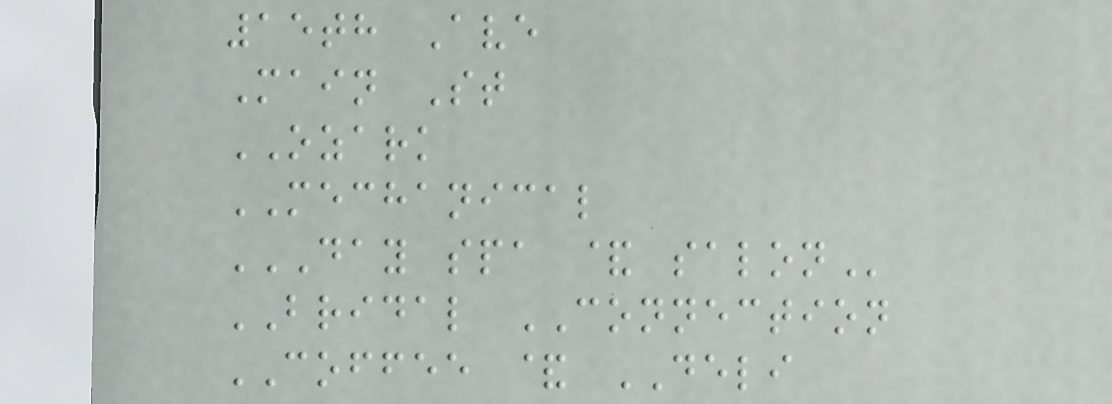15th Ave
Main St
OZARK
MECHANICAL
DAY SPA & SALON
BRIDAL CONNECTION
COFFEE & DELI
